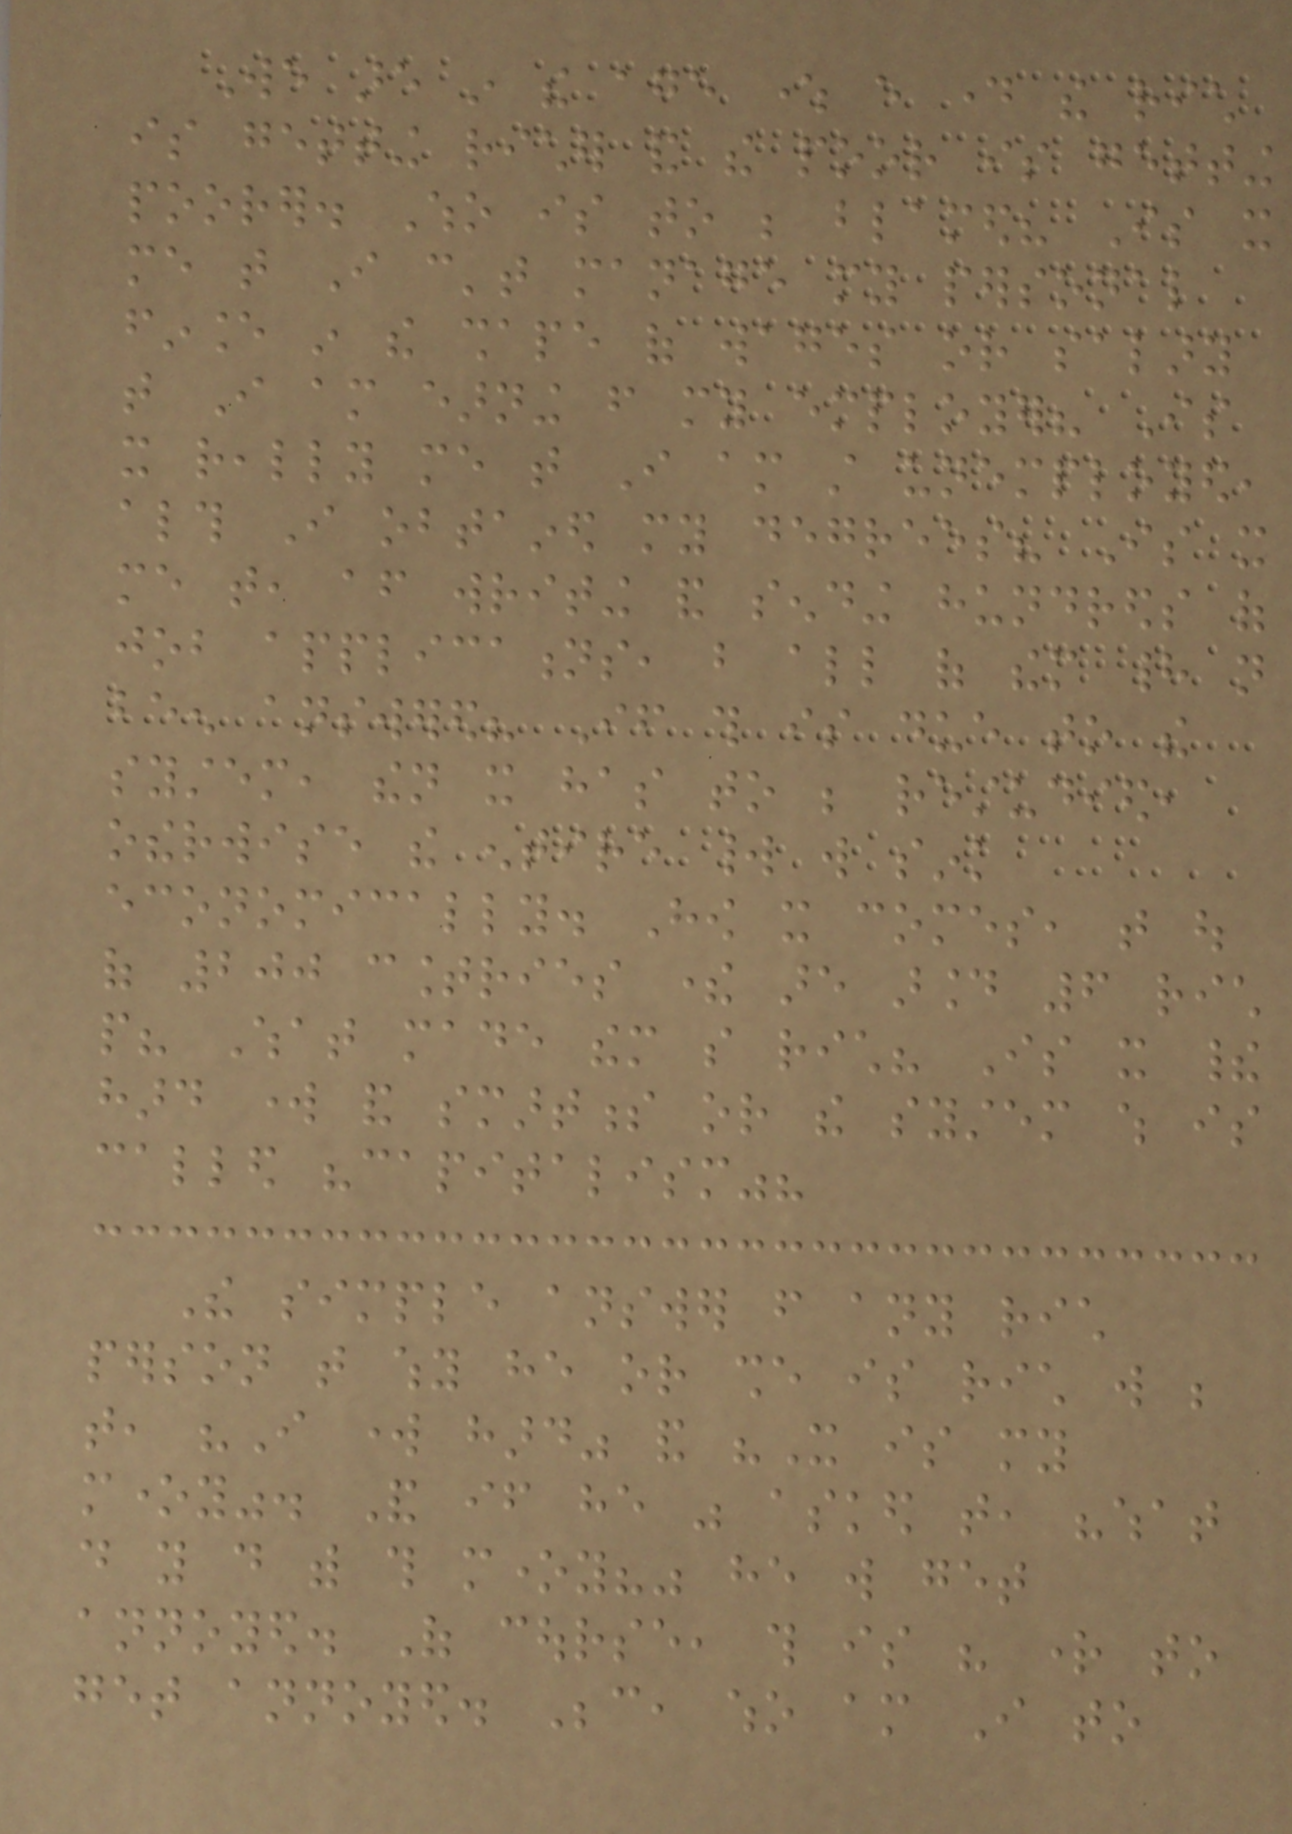We are in the age where every day the rich
is getting richer and the poor is getting
poorer. Who is to be blamed? Is it
me that I can't manage my personal
finance in the shape of wages or salary
that I am earning from my employer? Is
it really me that I am still unemployed,
although I obtained my degrees? Is it
me that, after writing and sending hundreds of
job applications, but all of them had not
been answered? If this is due to the
system, then it has to be restudied,
otherwise the entire world will sink
economically. How it comes, that out
of 200 countries there are around 6 rich
people? What made them so rich? Is it their
hard work and smartness or the system which is
called "capitalism"?
The simple answer from any rich
person that why he or she is rich will be
that, "I work hard" and "It is my
money". And if he was asked that, "what
do you do with this money?" he will get
annoyed. Of course, this is his right to
get annoyed. Because, who am I to
